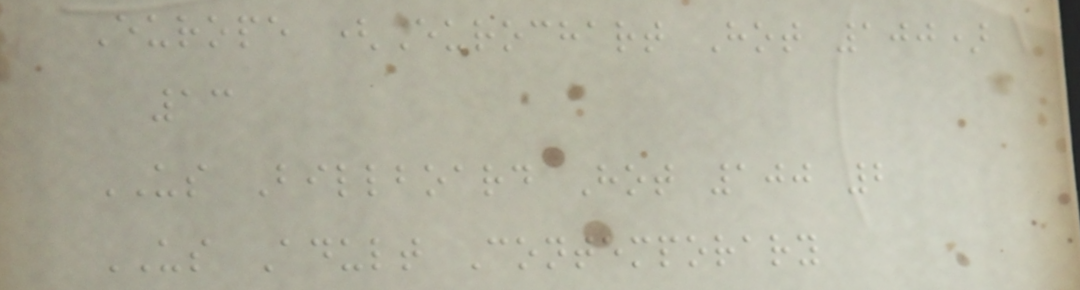Europe (Eurochart Hot 100)
13
US Billboard Hot 100 2
US Adult Contemporary
